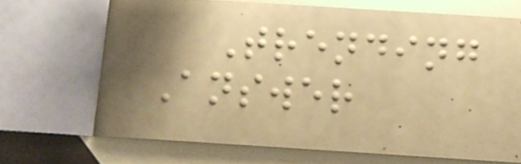Trending
Answer
